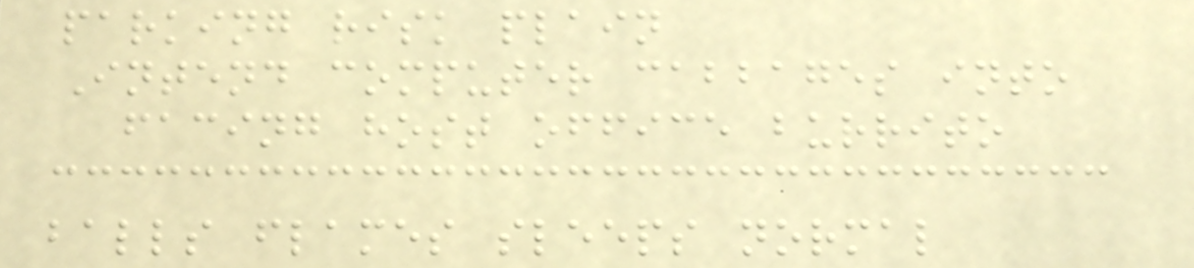parking risk plain
Intend computer cabbages into
facing host office burrito
balls flames sleeps normal
